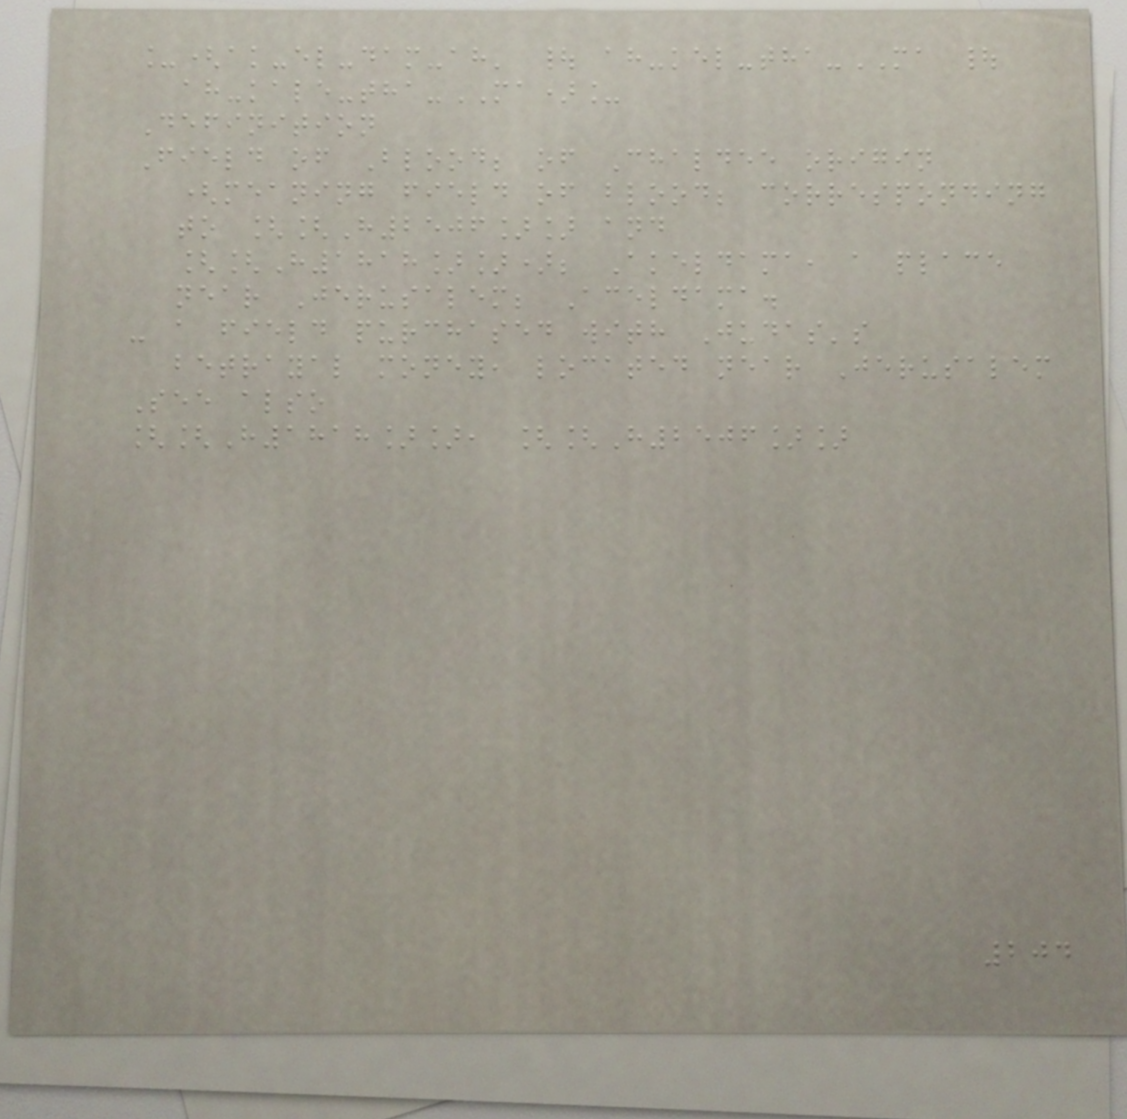_(ak-el-dam-ah' | ah-kel-tha-MA |
ah-kale-tha-MA)_
Definition
Field of Blood; of Chaldee origin
(meaning field of blood; corresponding
to [[H2506]] and
[[H1818]]); Akeldama, a place
near Jerusalem; Aceldama.
- a field purchased with Judas's
betrayal money, located near Jerusalem
See also
[[H1818]], [[H2506]]
204
